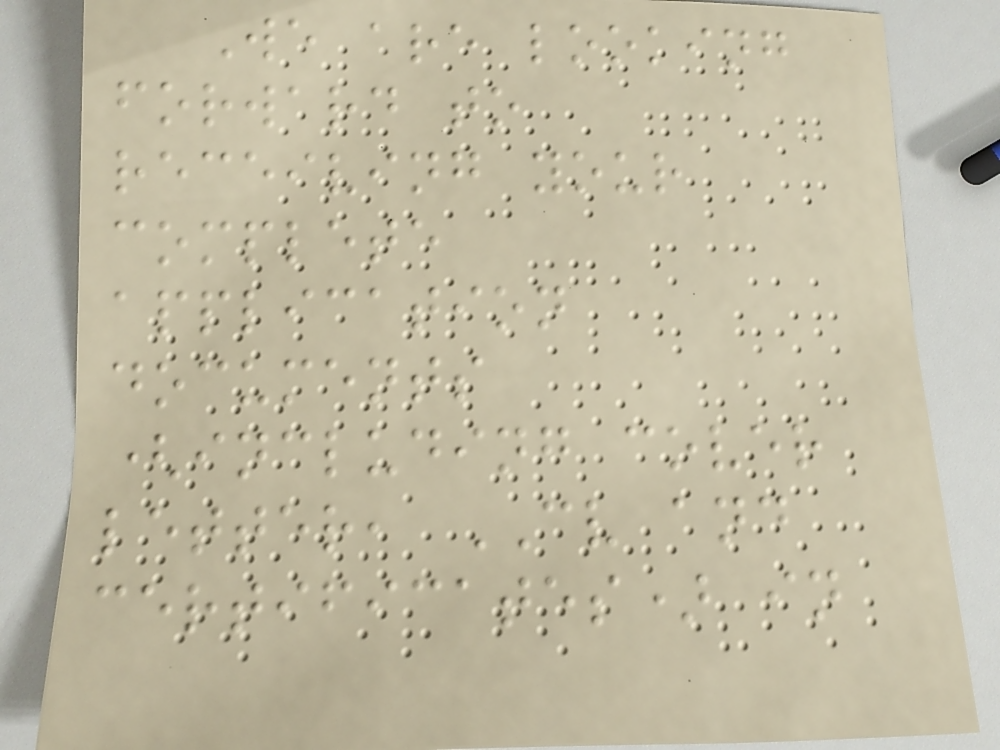We are looking
forward to
receiving your
complete
application
documents
(including cover
letter, CV and
certificates) in
